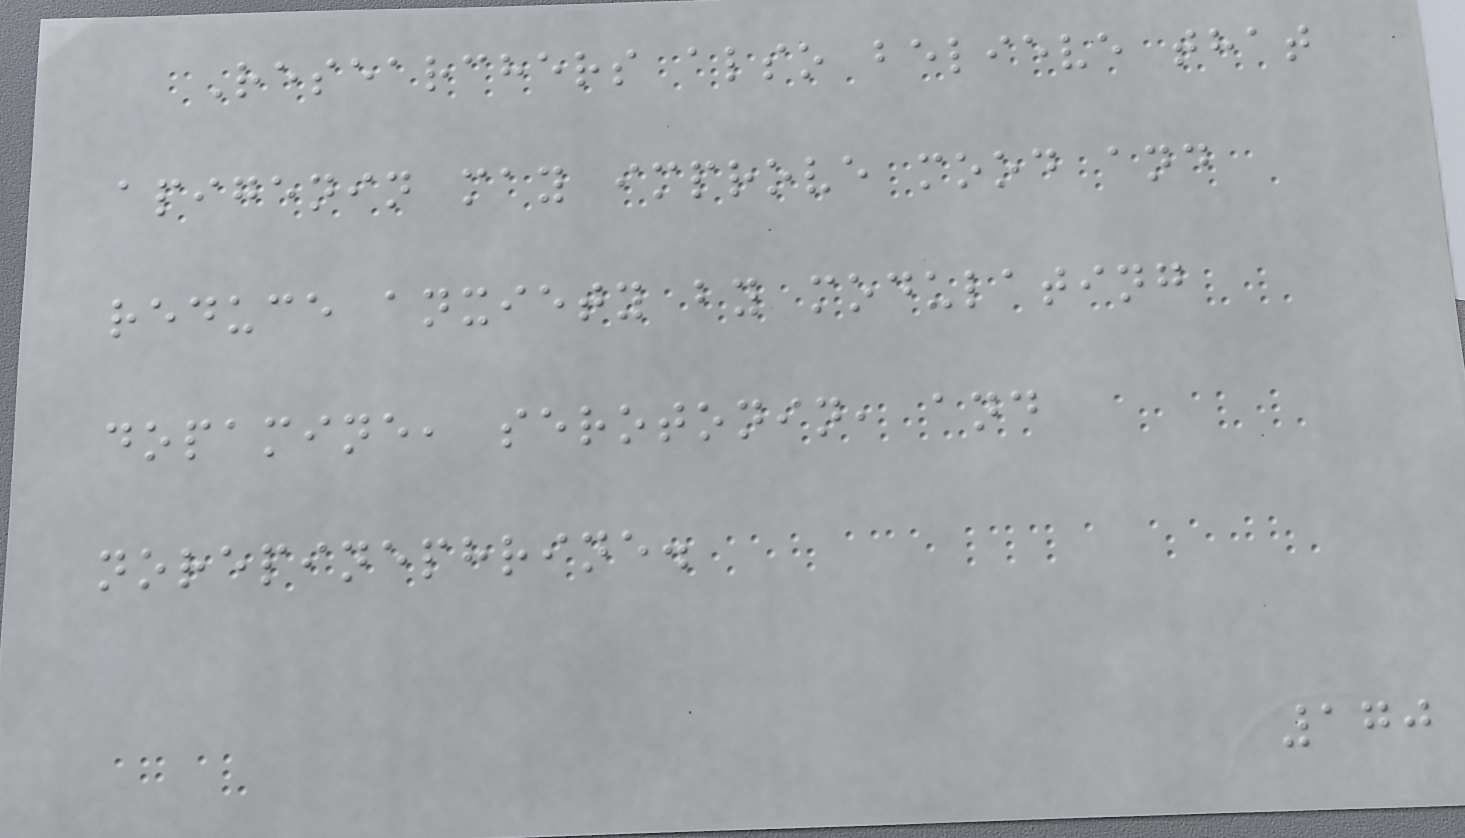Researchers also believe that
apigenin may improve mood and
reduce anxiety by modulating
dopamine, serotonin, and
norepinephrine.
170
